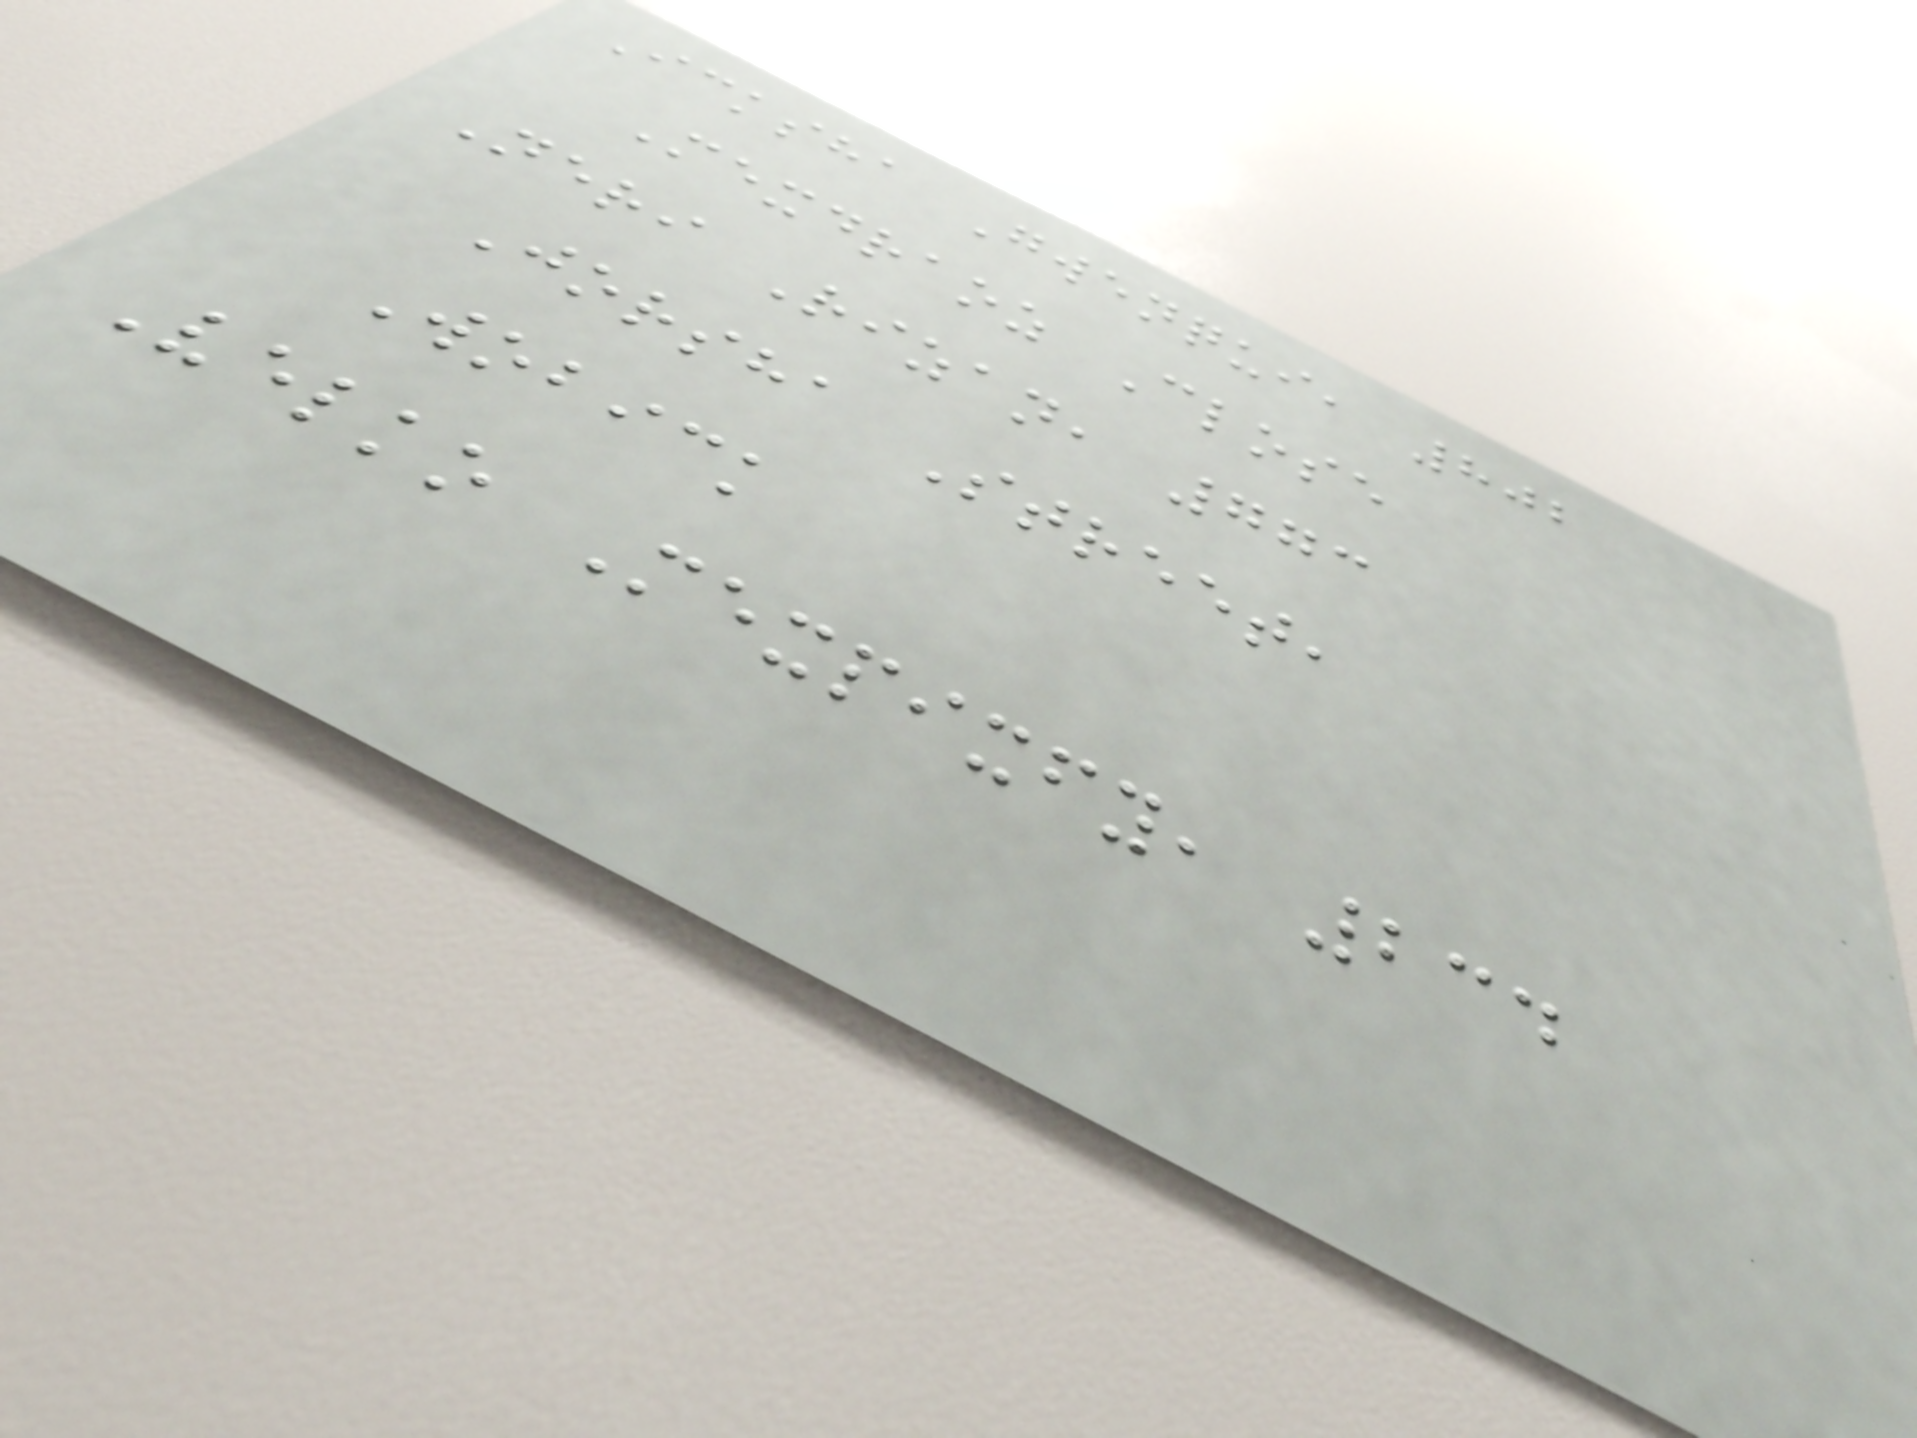Icksha Gwenqui, 802
Mexdraoz Close
Neri Rizan, 773
Jorsha Street,
Wobick
Velko Mexpixfy, 234
